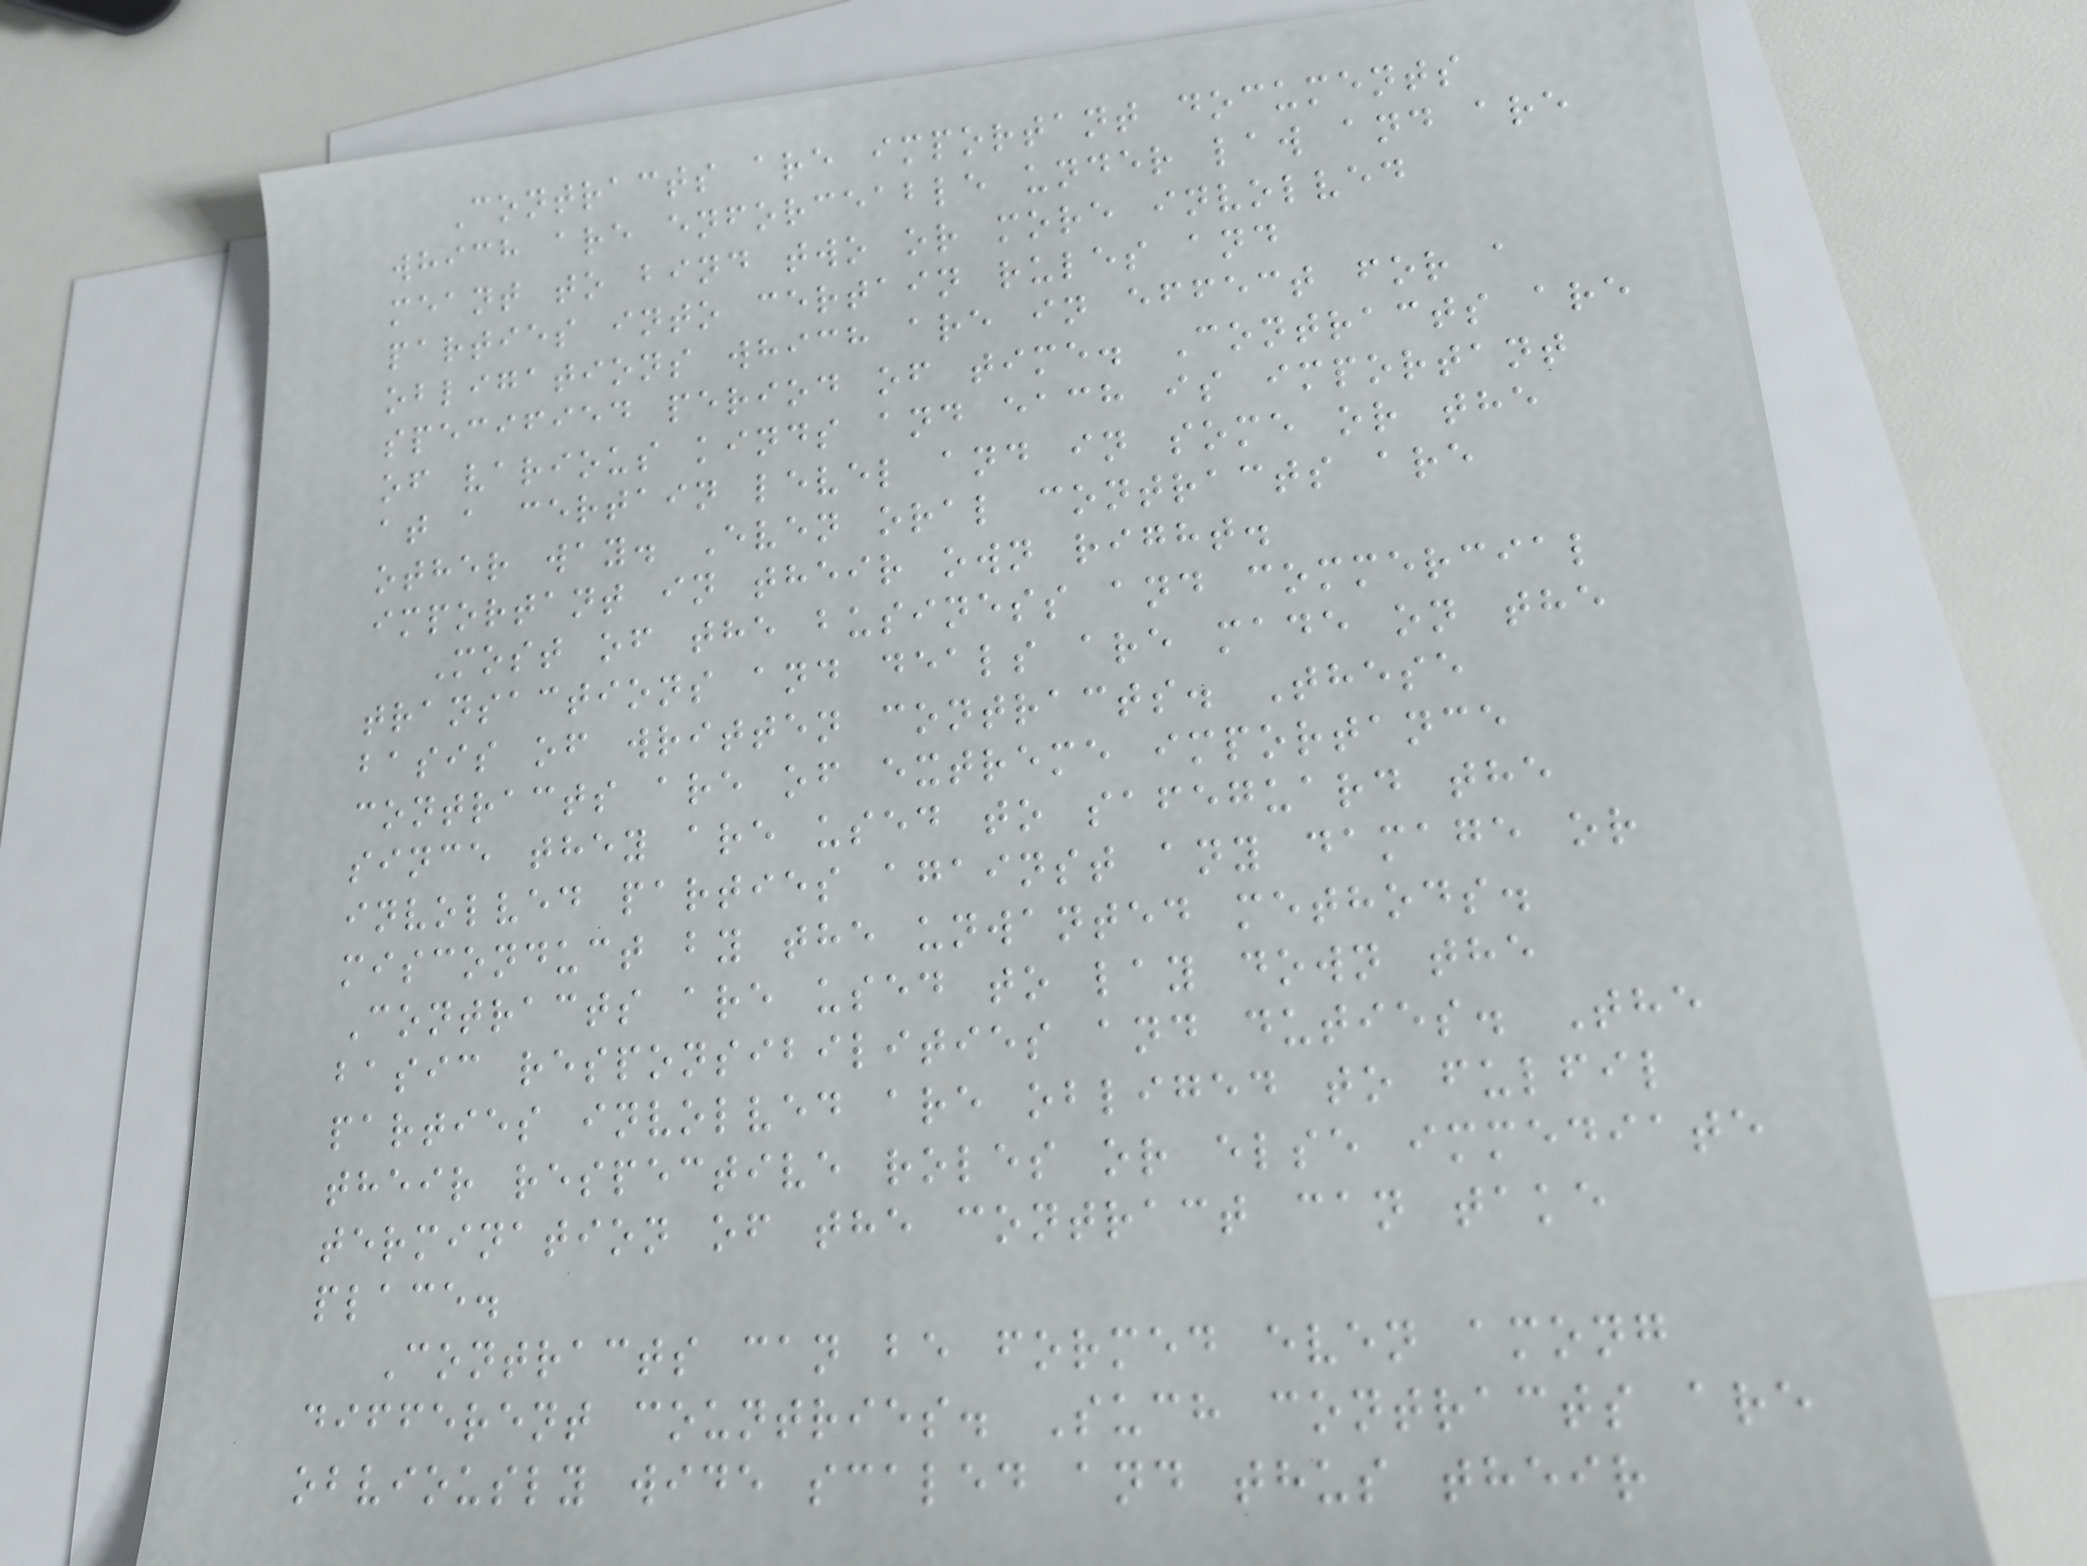Contracts are important documents
which are enforceable under law and are
meant to bind two or more involved
parties into certain rules and
obligations which are in effect for a
specified period of time. Contracts are
of various kinds and each is important
at a certain level and in some or the
other way. Even oral contracts are
important in their own right.
Most of the business and commercial
transactions and deals are made on the
basis of written contracts. These
contracts are of extreme importance
since they are used to safeguard the
involved parties against any damage or
misconduct by the unwanted methods.
Contracts are used to lay down the
basic responsibilities and duties. The
parties involved are obliged to fulfil
their respective roles or else immediate
termination of the contract can take
place.
Contracts can be formed even among
different countries. Such contracts are
obviously wide scaled and thus their
